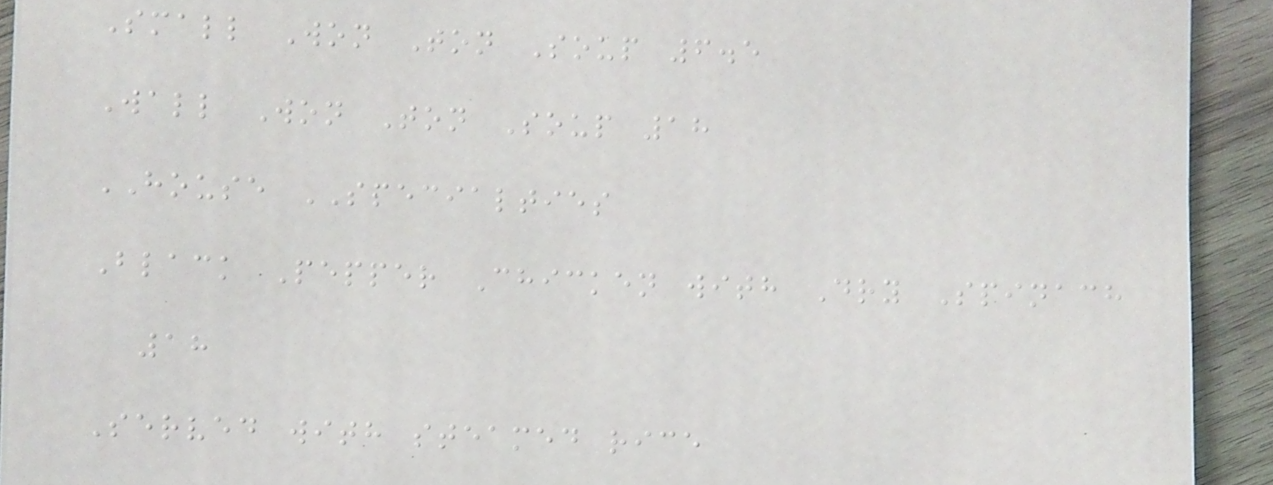Small Won Ton Soup 6.5
Wall Won Ton Soup 18
HOUSE SPECIALTIES
Black Pepper Chicken with Dry Spinach
18
Served with steamed rice
